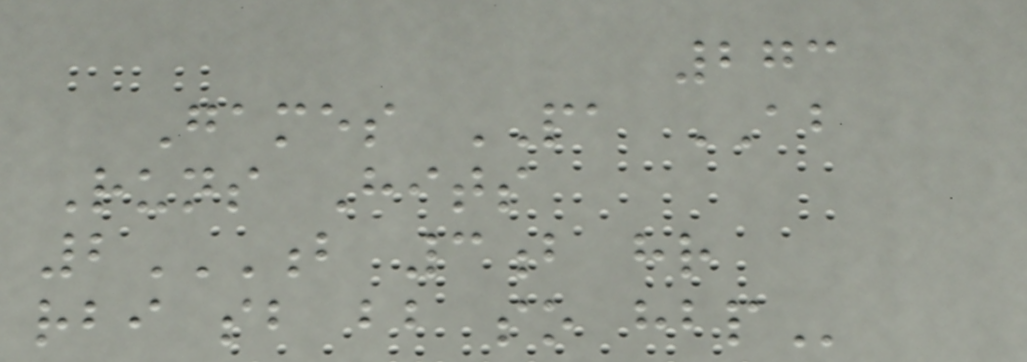273
Games PA AB
Runs Hits
2B 3B HR
RBI SB BB SO HBP
